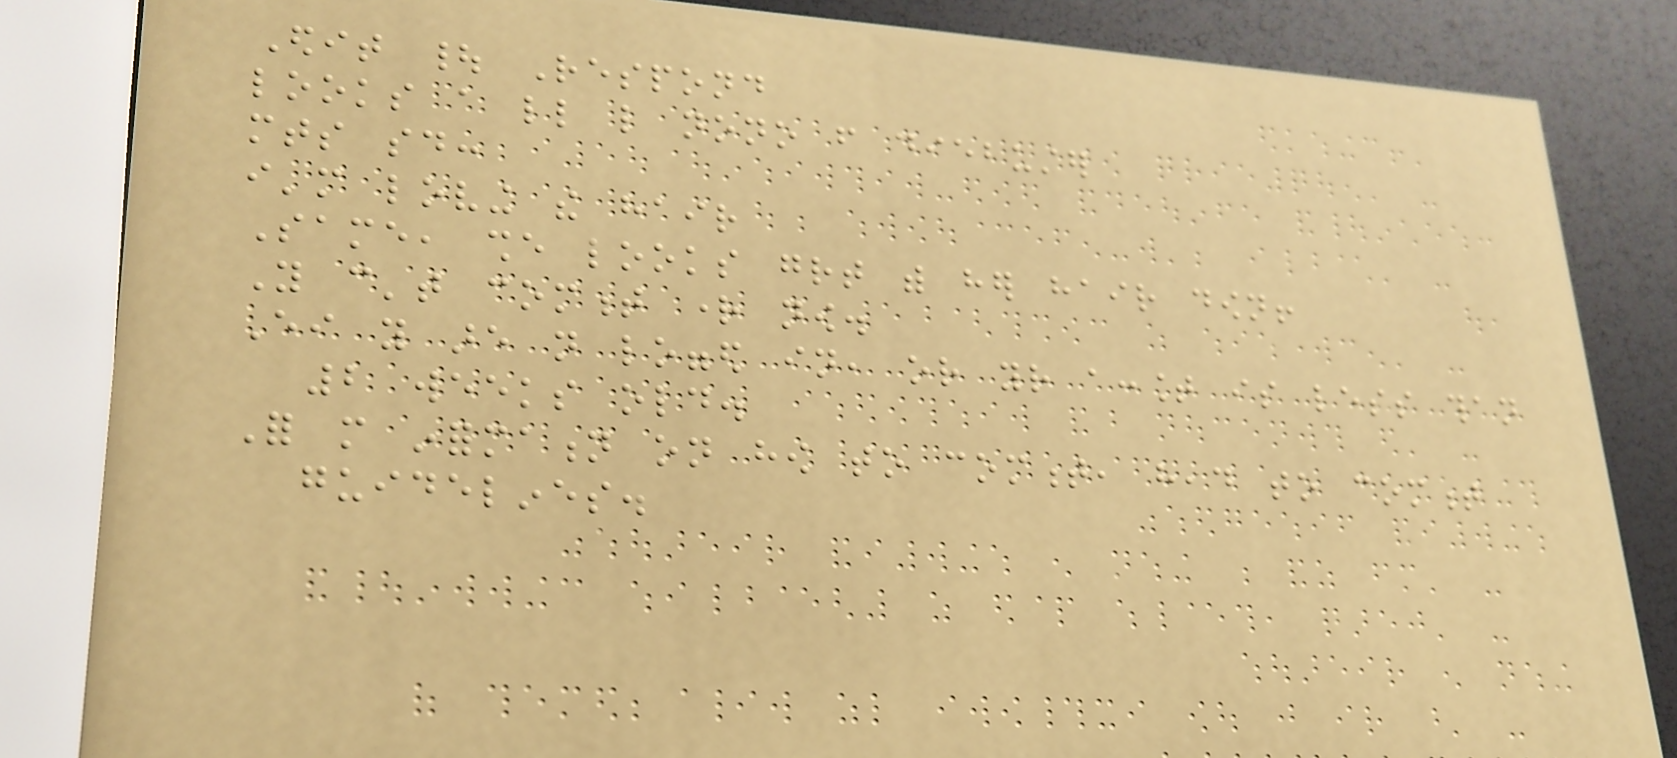Edit | Respond
looks a little like nono from diebuster
mts said:
i'm loving the hair
Same, she looks great with her hair down!
You can't comment right now.
Either you are not logged in, or your account is less than
2 weeks old.
For more information on how to comment, head to comment
guidelines.
